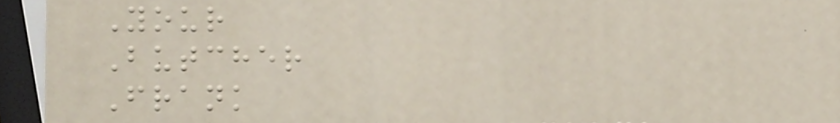Your
Butcher
Frank
